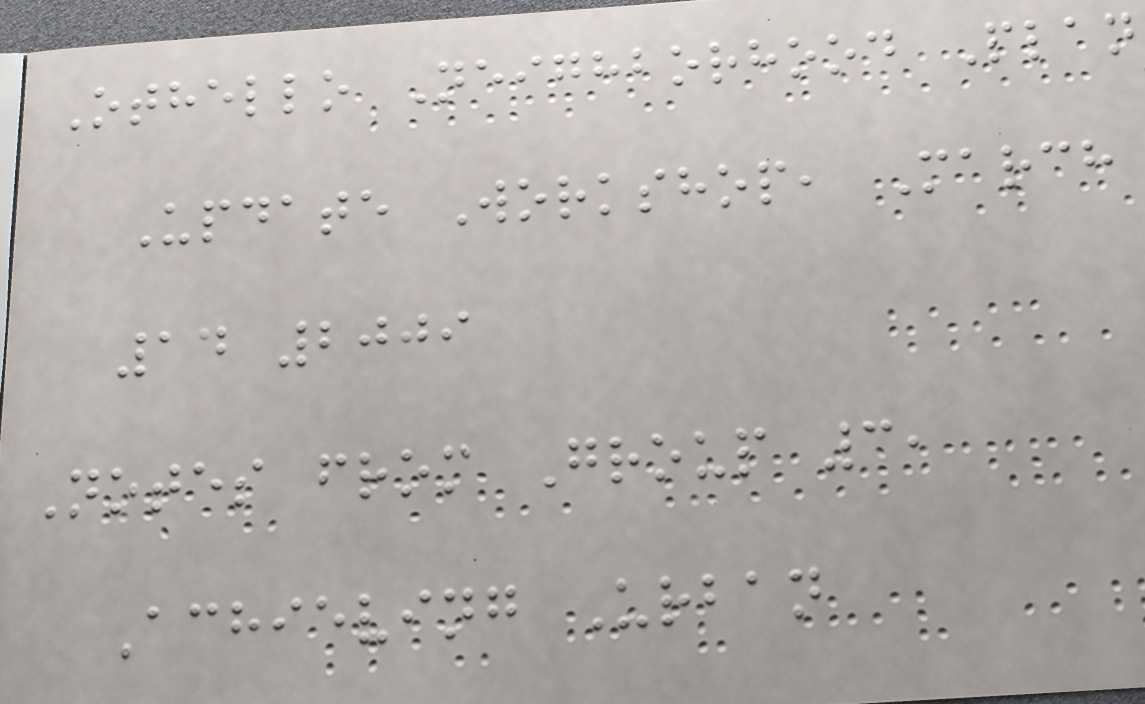Othello Neighborhood Plan
Update Workshop, March
14 2009
Notes from Group 3,
Achieving Urban
